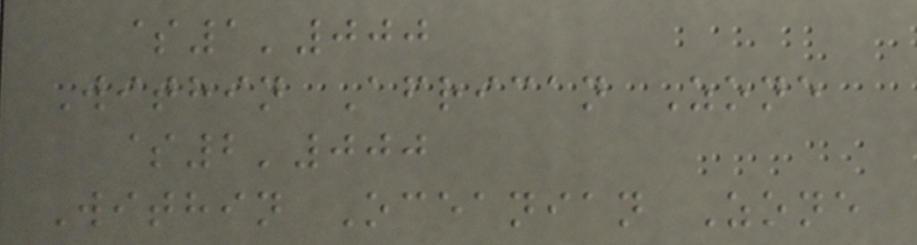$1'000
Within African Zone
$2'000
Within Oceanian Zone
